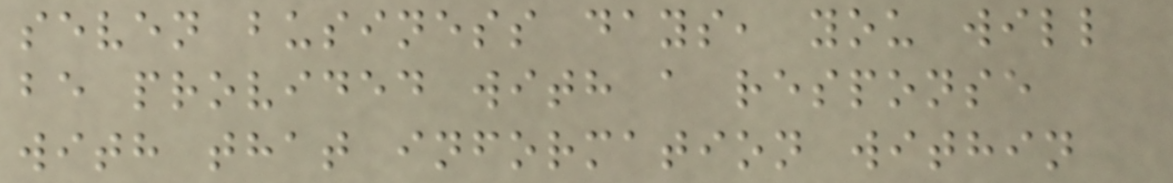seven business days, you will
be provided with a response
with that information within
